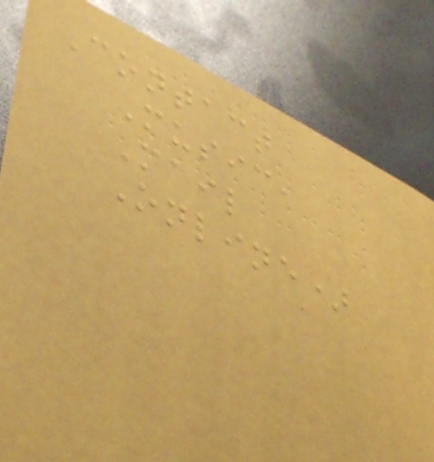Contact
Music,
Mail
Online)
